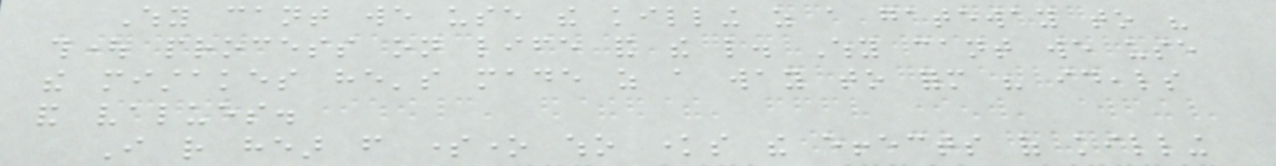Why cant we use the killing as a gateway to his
thought process on life and the like. Why cant we use
the mistakes he's made as a way to form his ideals
and values.
I rather hear from someone who knows the effects of killing
